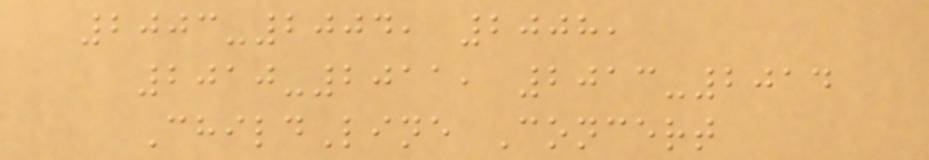2003-2004, 2008,
2010-2011, 2013-2014
ChildLine Concert
